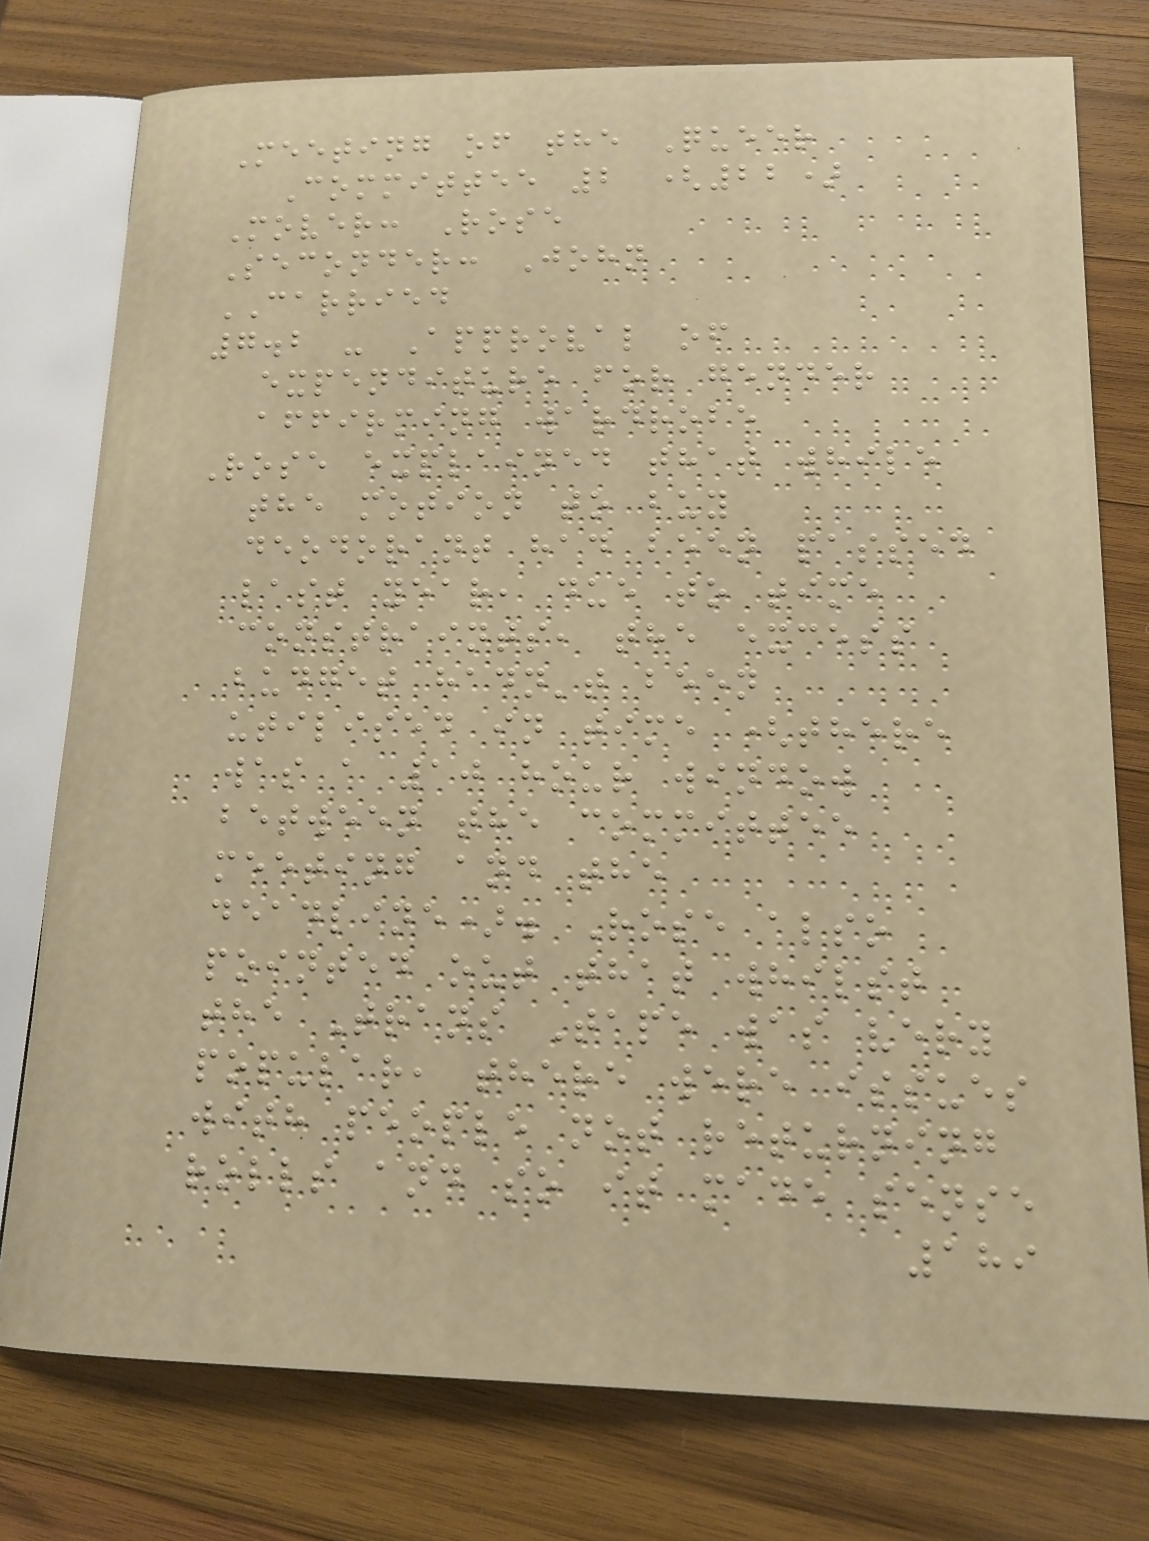Meeting of the Queer
Committee 2 (22)
Mover: Rose
Seconder: John
CARRIED
7.2 - Approval of
expenditure for gender
affirming wardrobe
Rose explained that while
the motion to buy
deodorant had been passed
last year, due to time
constraints, the excess
budget hadn't been
utilised in time (there
was a 10 hour window
between the committee
meeting and the
deadline). Rose also
pointed out that whilst
the Trans Tape was very
popular, there were issues
with people not returning
rolls and so it made sense
189
